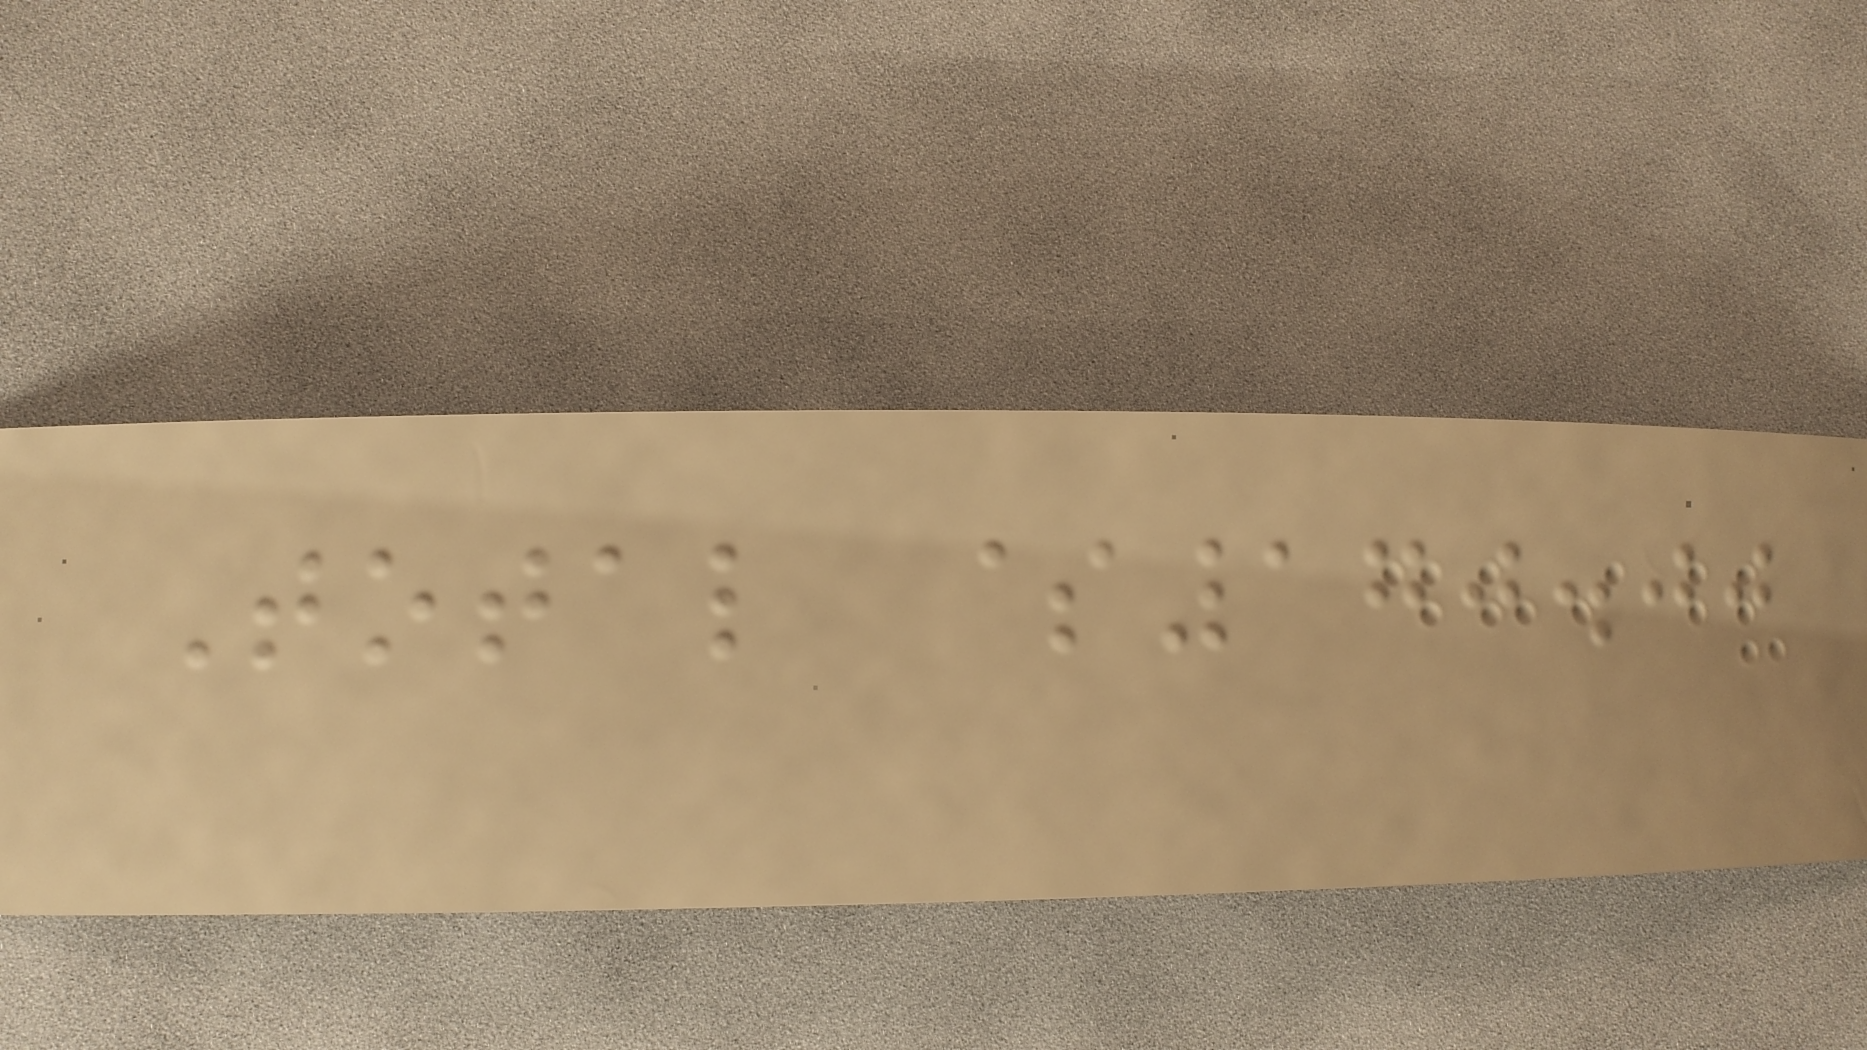Total $170.00
